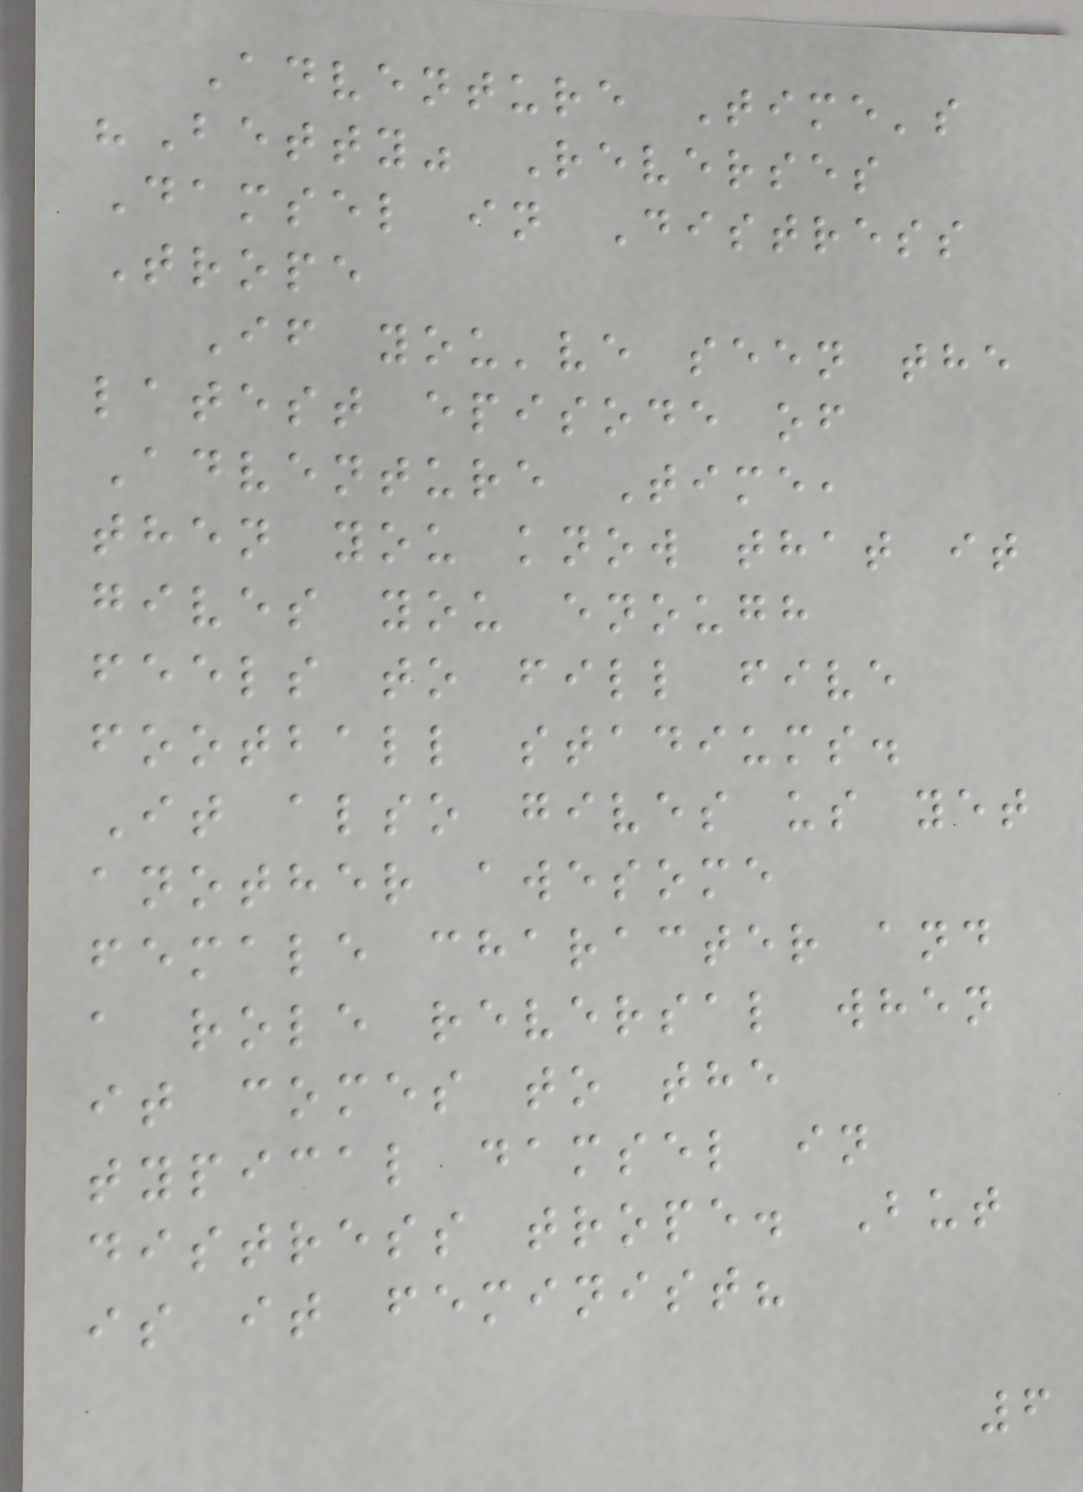Adventure Time's
"Betty" Reverses
Damsel in Distress
Trope
If you've seen the
latest episode of
Adventure Time,
then you know that it
gives you enough
feels to fill five
football stadiums.
It also gives us yet
another awesome
female character and
a role reversal when
it comes to the
typical damsel in
distress trope. But
is it feminist?
6
